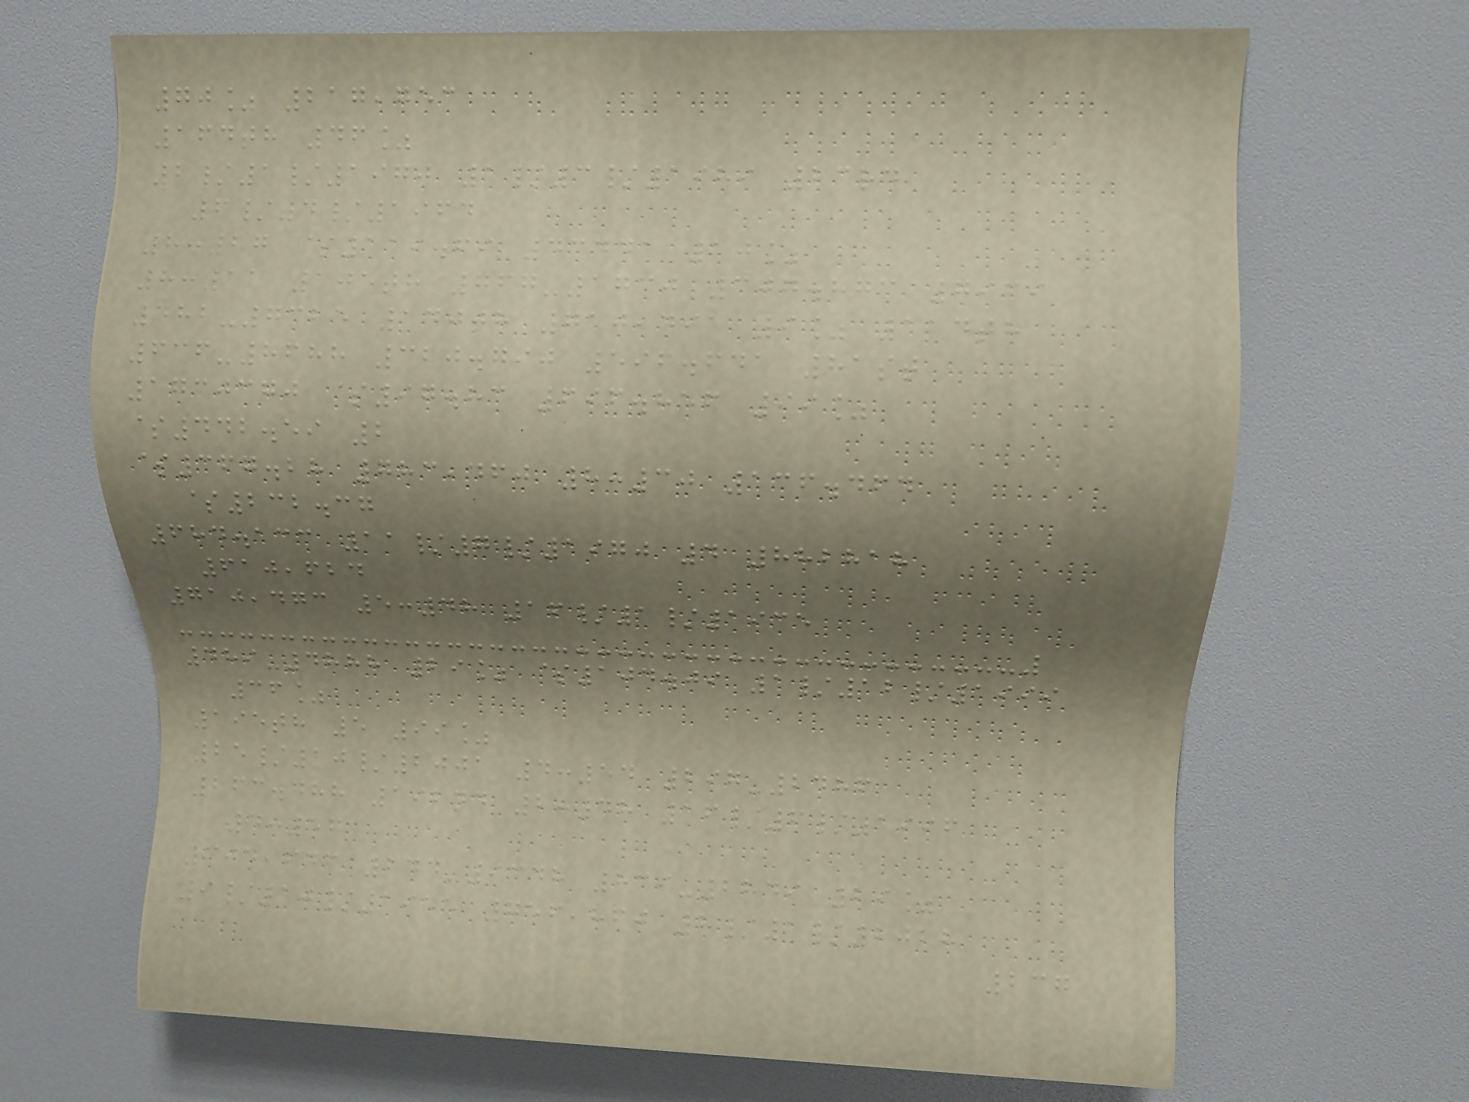70% 217,753
164th 46%
2/1/1970 2/3/1989 23rd
6/4/1964
8:27 $119.69 43441 10%
8:11 105th 767-1730 377.873 7969
482-7325 140th 710,491 9% 114th
636-8688 320.790 596.641 81st
1730370 $97.83 696.856 99%
$442.59 2
$367.28 783,460 8:30 136.464
$232.37
684.133 11/7/1970 4 882818
610,624
710,473 5:48 16/1/1935
489-4888 29% $104.09 1/12/1999
36%
195th 5 99%
25/10/2001 4:54 297-2486
263.488 192nd 2:48 16/6/1996
4:56
304,643 244-9348 839-2849 29%
9/10/1955 756,860 8/1/2028
237
